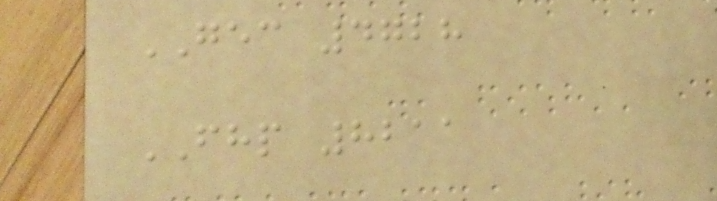GEC 4728
FHP 8211
